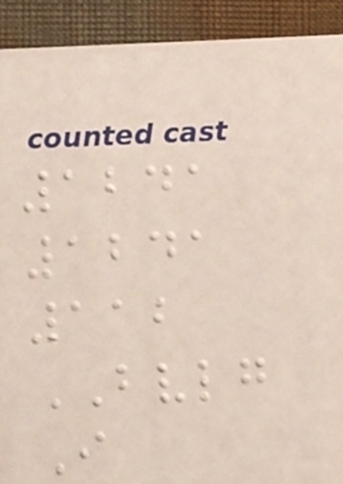1241
1241
112
BVLG
I
